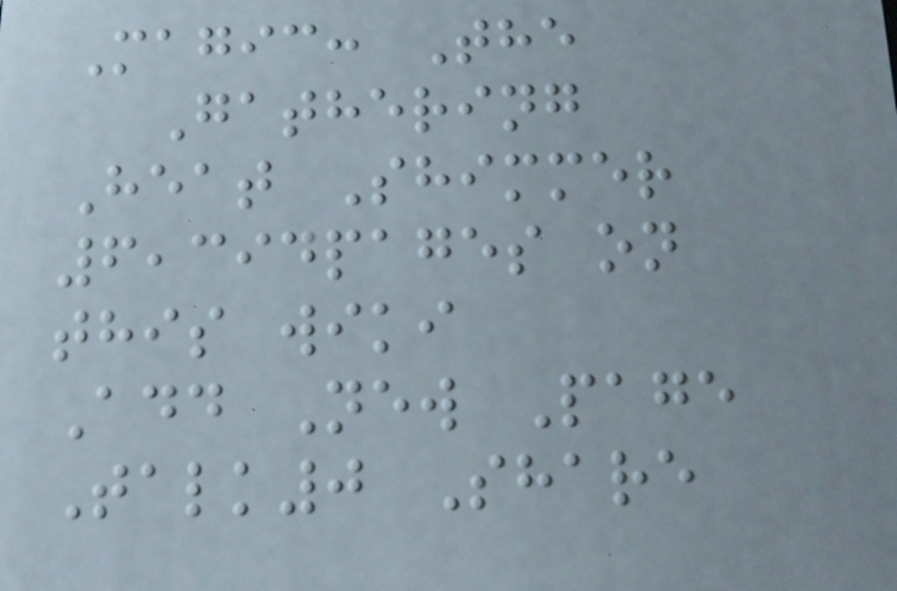Magic: The
Gathering
Heat Shimmer
6,394pages on
this wiki
Add New Page
Talk0 Share
